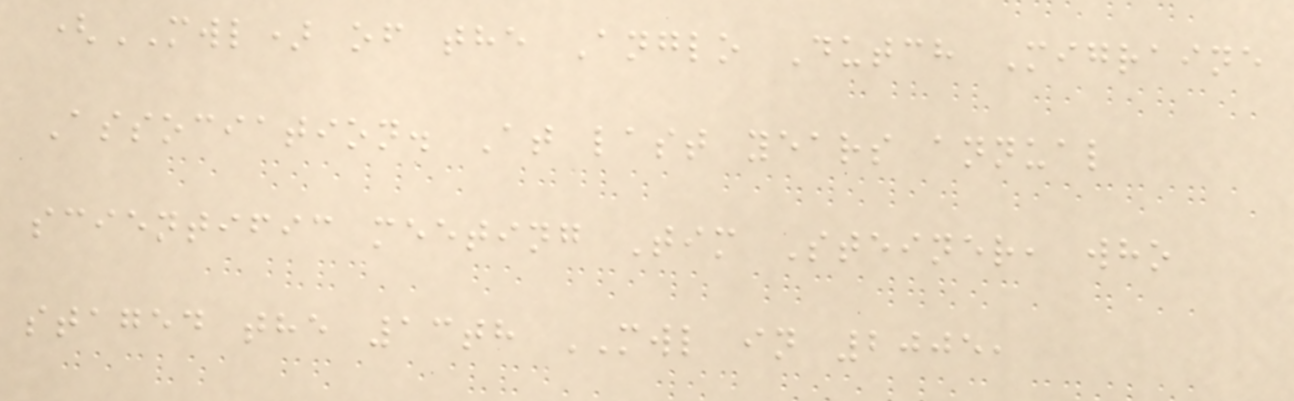(MWL) of the Anglo Dutch Migraine
Association. At last years annual
scientific meeting Tim Steiner, who
staged the 13th MWL in 2005,
